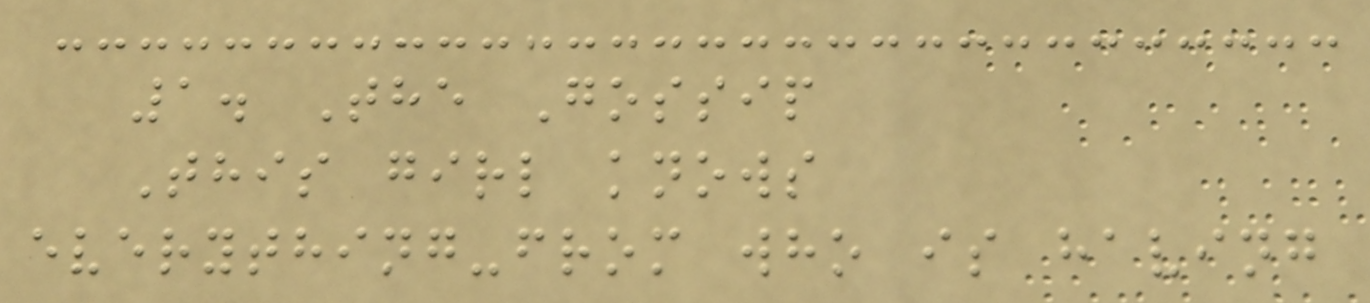1. The Gossip
This girl knows
everything-from who is having
